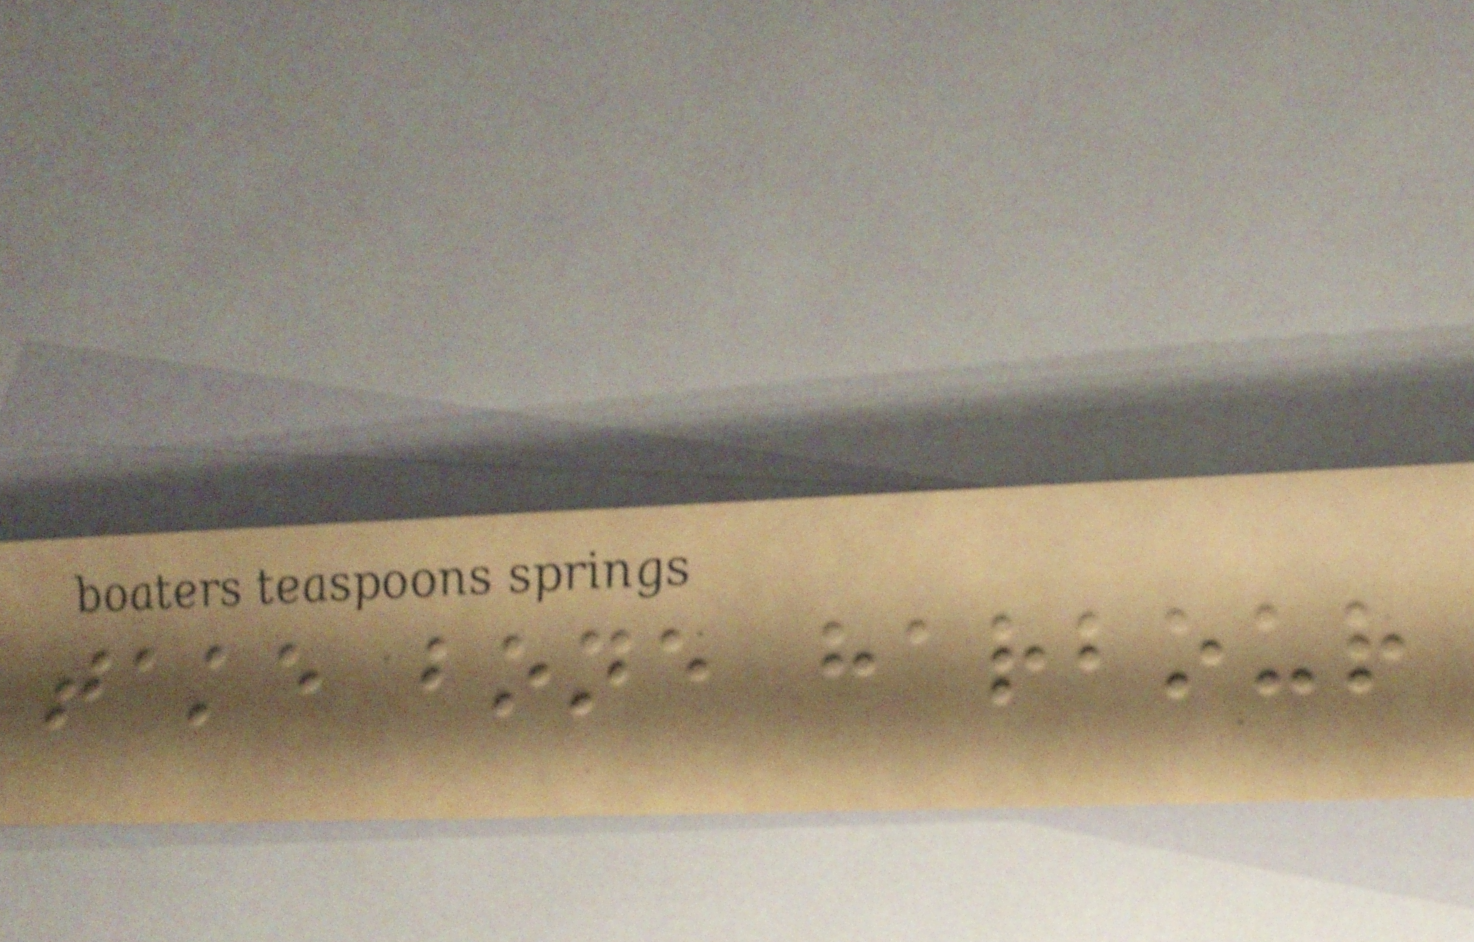take bone harbour
